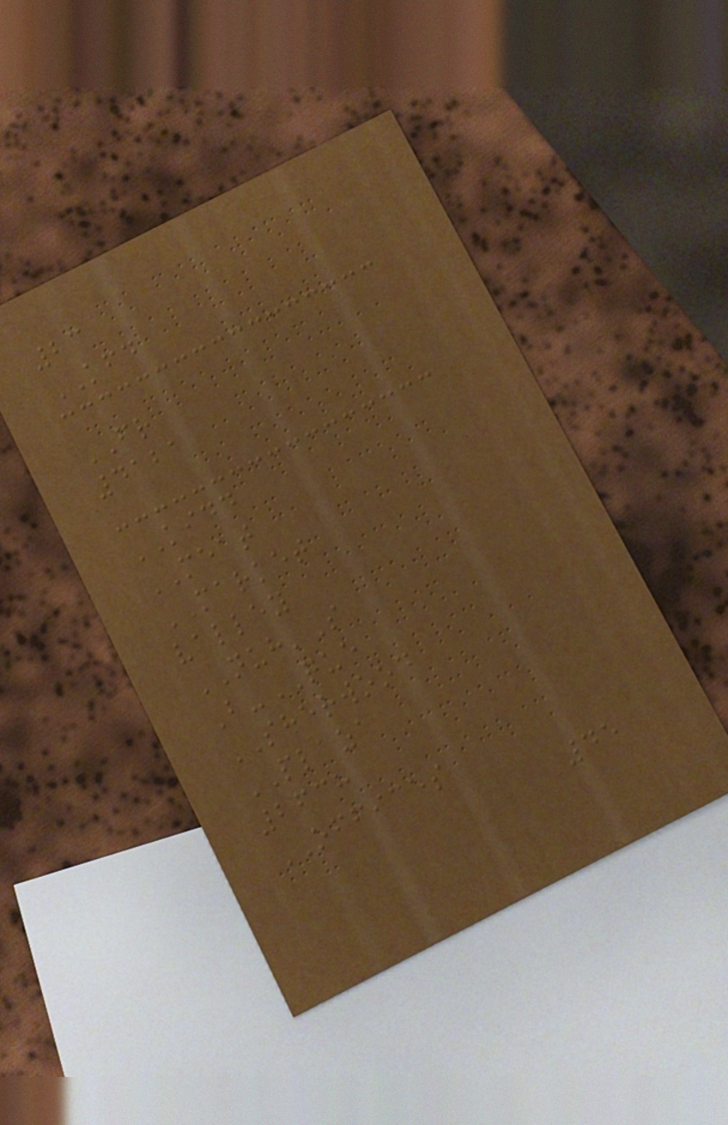23
KFD
FR
4121
KIDD
MEAT
MARKET
valley
NUH'S
B-QUE
SHERWOOD
PLAZA
2638
OFFICES
45
